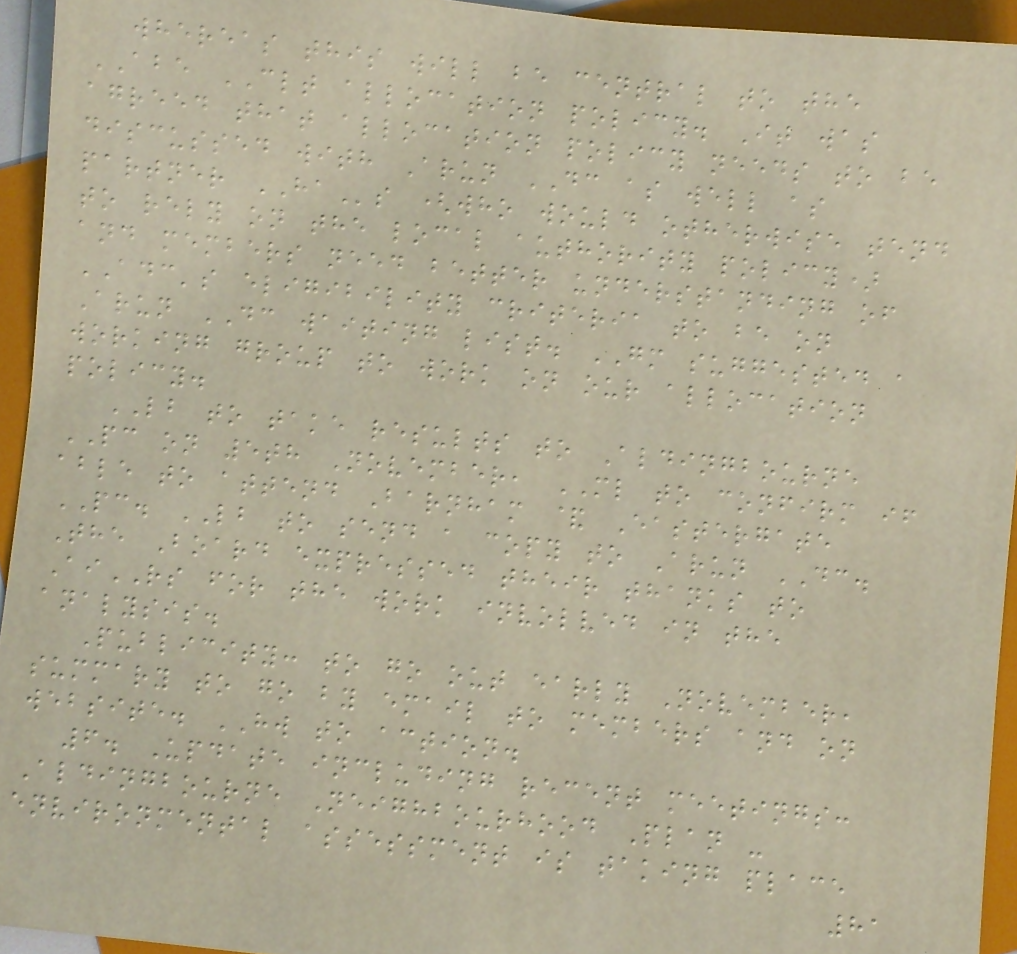whereas this will be central to the
ABE CLT allocation policy. It was
agreed that allocation policy needs to be
discussed with Arun DC as well as
partner HAs (who would otherwise tend
to rely on the local authority policy)
and members need better understanding of
ADC's eligibility criteria to be on
Arun DC waiting list. GM suggested a
working group to work on our allocation
policy.
LB to take results to Aldingbourne
PC on 5th November, ML to confirm if
able to attend Barnham & Eastergate
PC. LB to send a copy to Arun DC.
The Board expressed their thanks to
AiRS for the work involved in the
analysis.
Publicity: to go out early November,
summary to go by email to members and on
website. HW to action.
6. Update including recent meetings:
Aldingbourne Neighbourhood Plan -
environmental assessment is taking place
81
